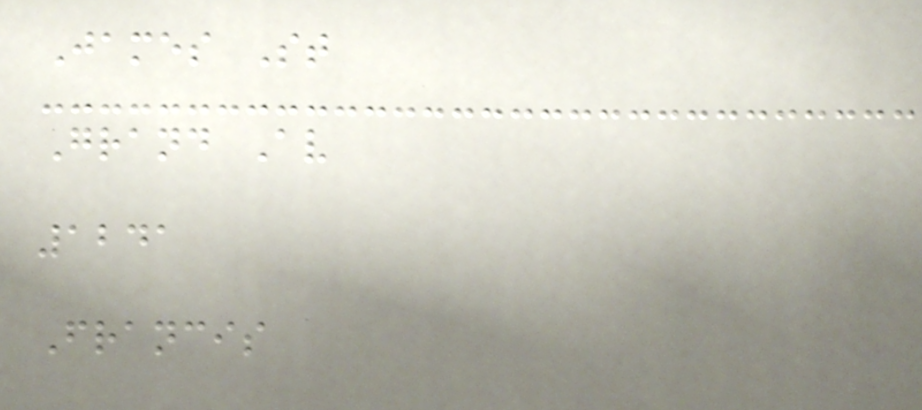James St
Grand Av
1241
Francis
